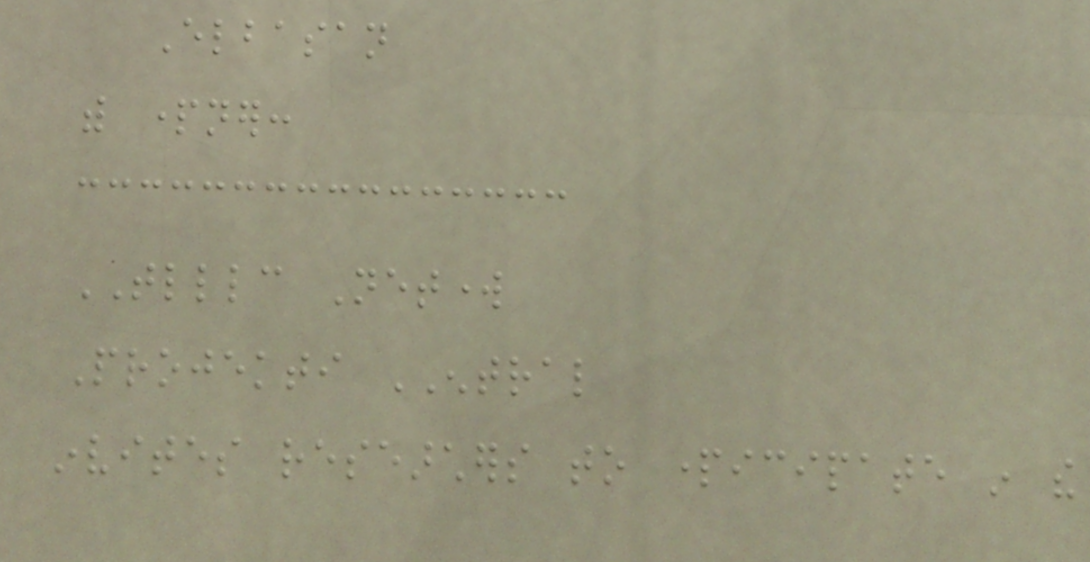Elbasan
with partner:
TLLLC Network
Projekti ENTRAL
invites researchers to participate in the
